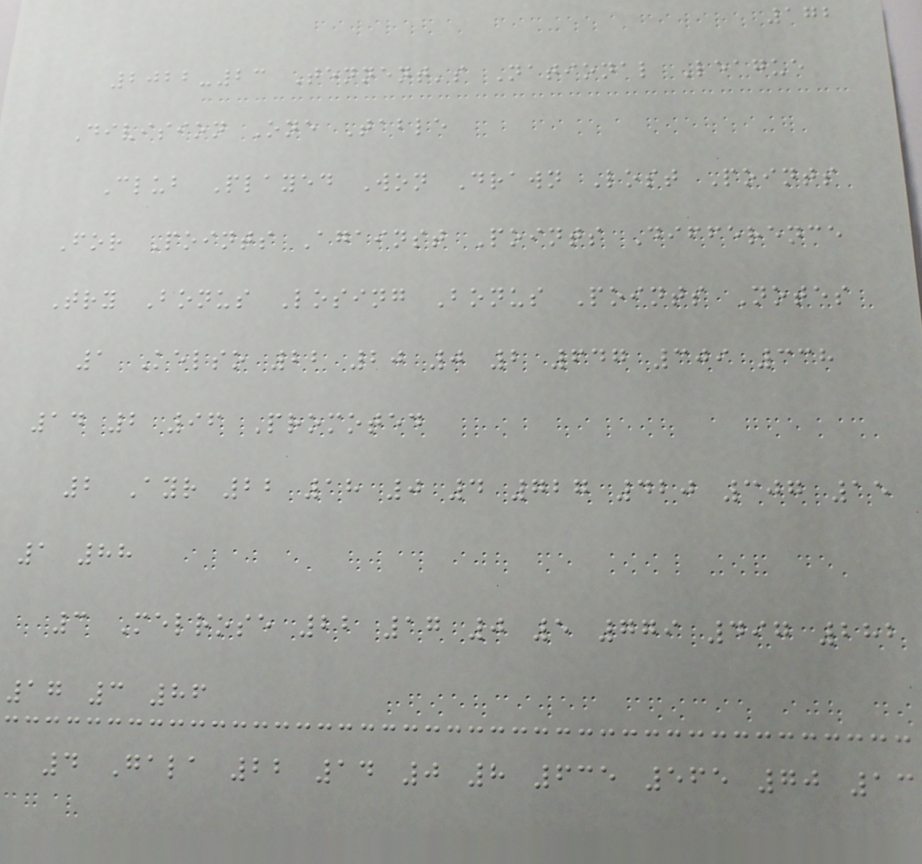172
2022-23 Tennent's National League
Division One Table
Club Played Won Drawn Lost Points
For Points Against Points Difference
Try Bonus Losing Bonus Points Notes
1 Kelso 22 20 0 2 647 309 338
14 2 96 Promoted
2 Ayr 22 18 0 4 727 420 307 15
1 88
3 Melrose 22 17 0 5 779 497 282
17 3 86
4 Gala 22 14 0 8 635 565 70 13
